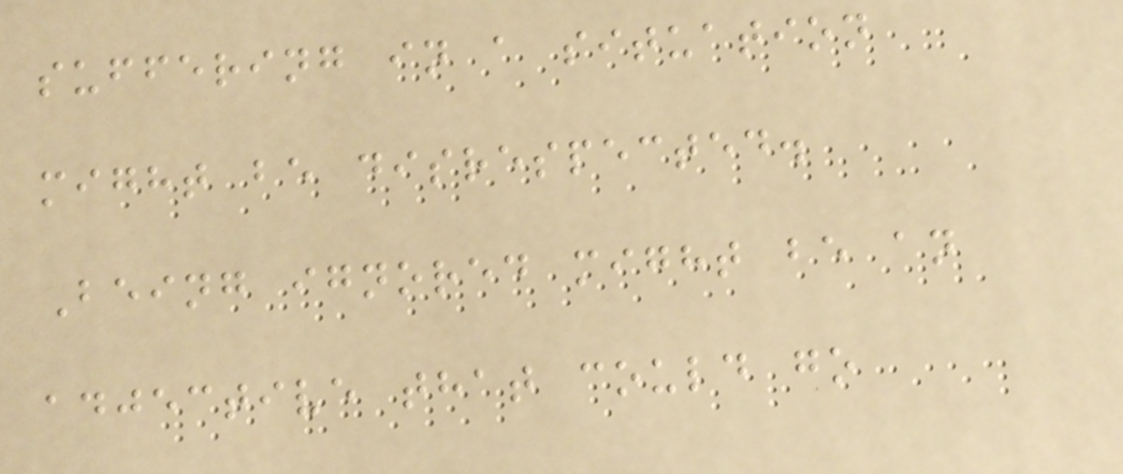suffering in a situation
might be disrespected.
Being ignored might be an
adjective that could go
